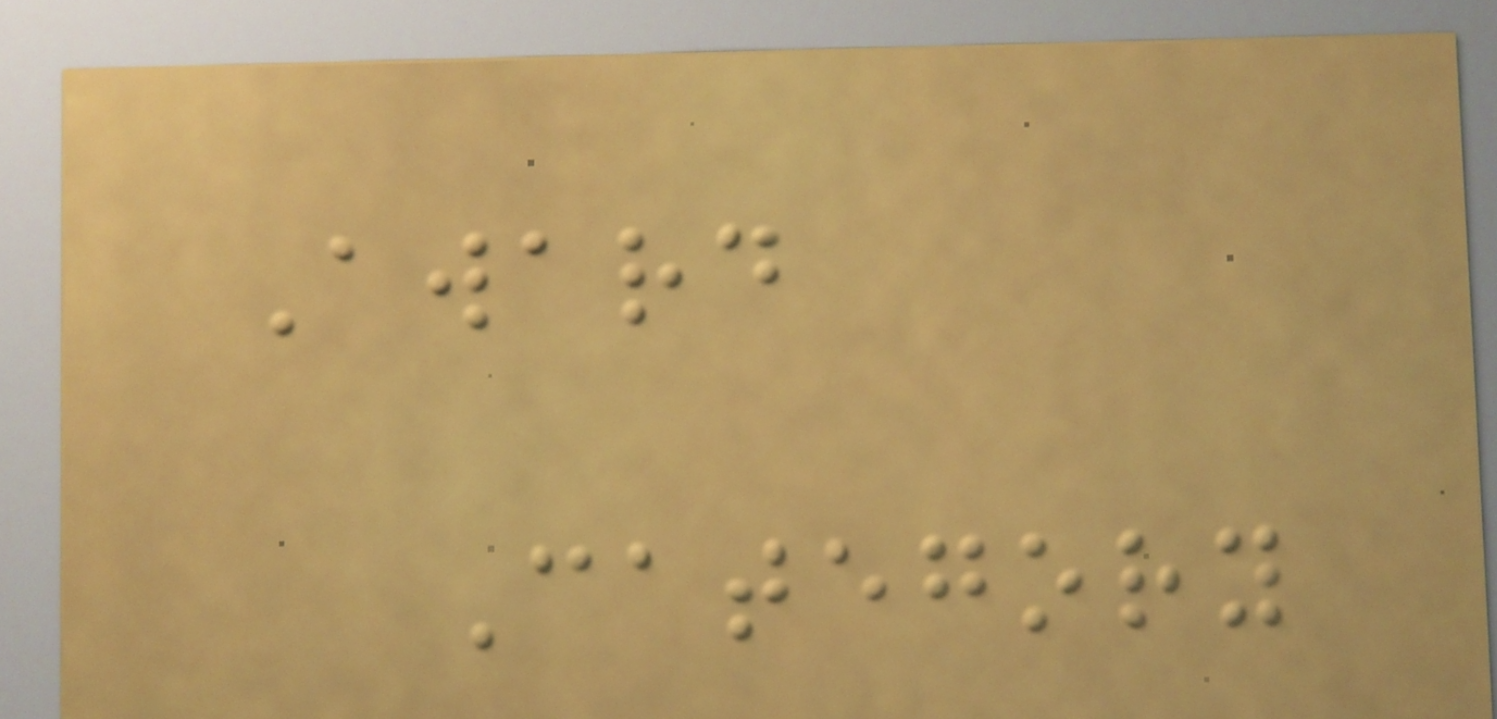Award
Category
